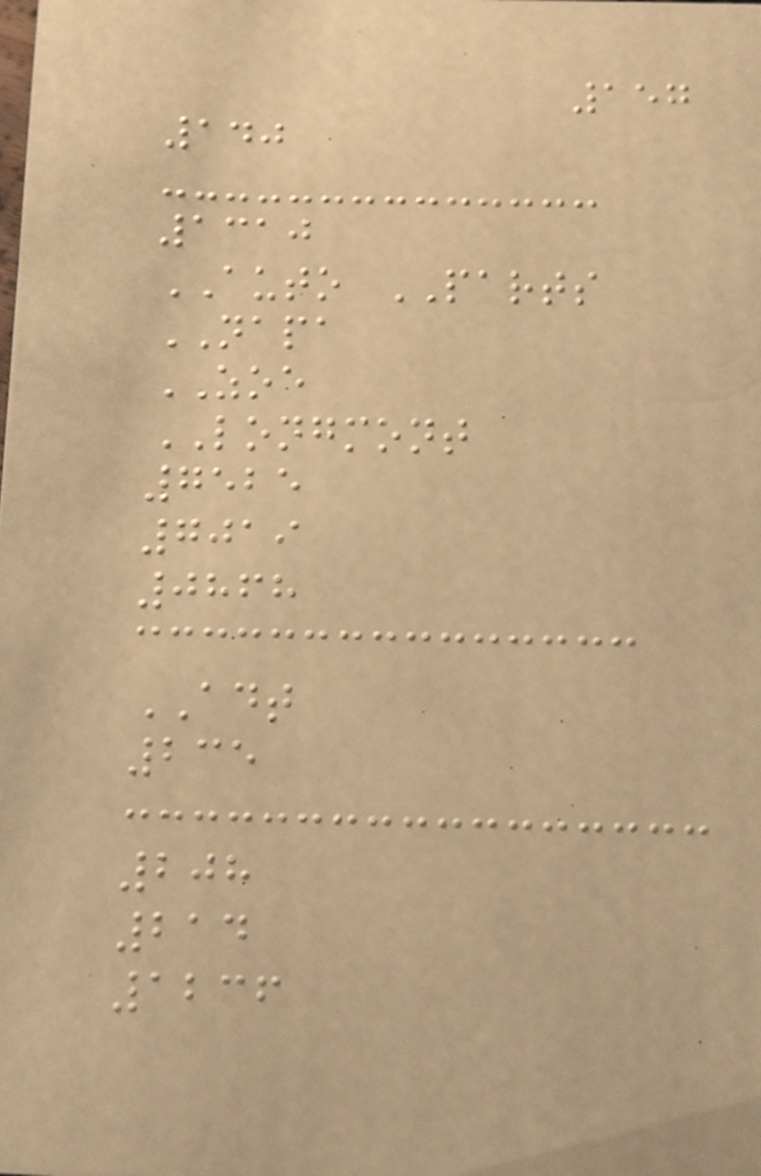157
140
1310
AUTO PARTS
NAPA
ZOE
LONGMONT
7525
7019
0868
ADT
235
208
214
1236
